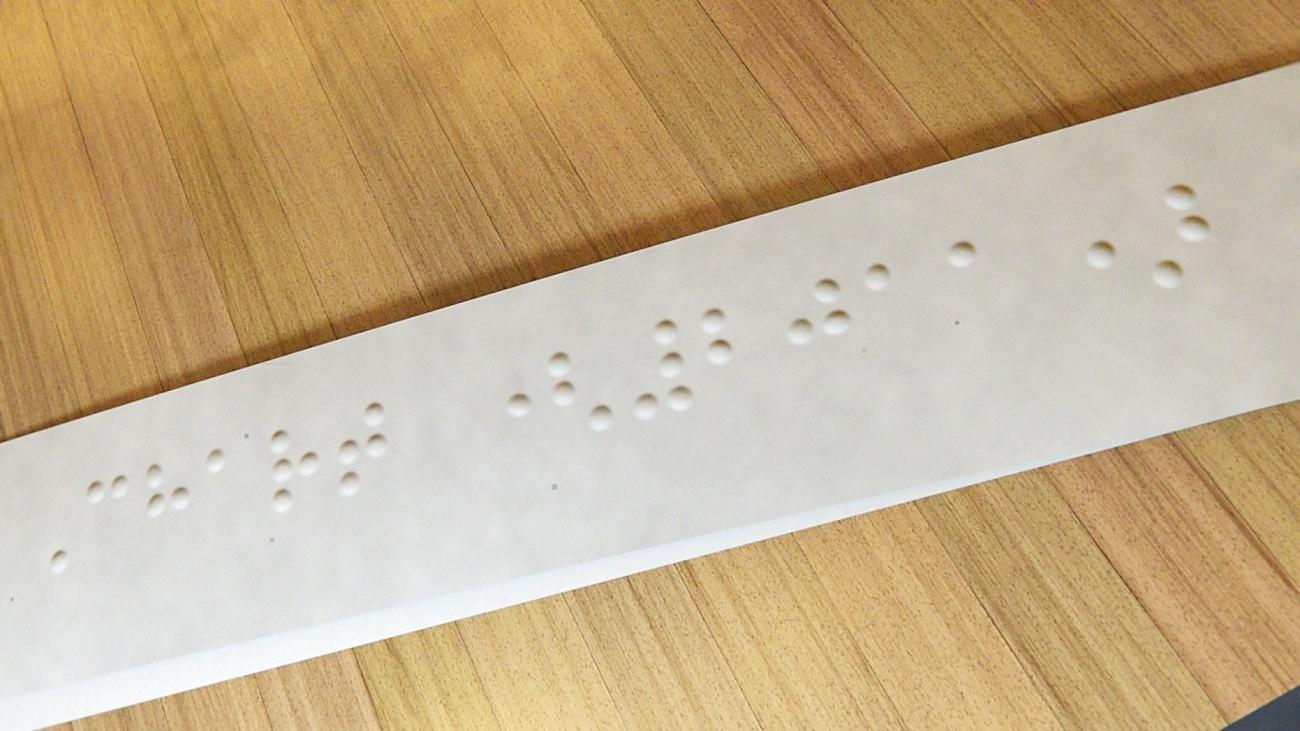Chart (2011)
